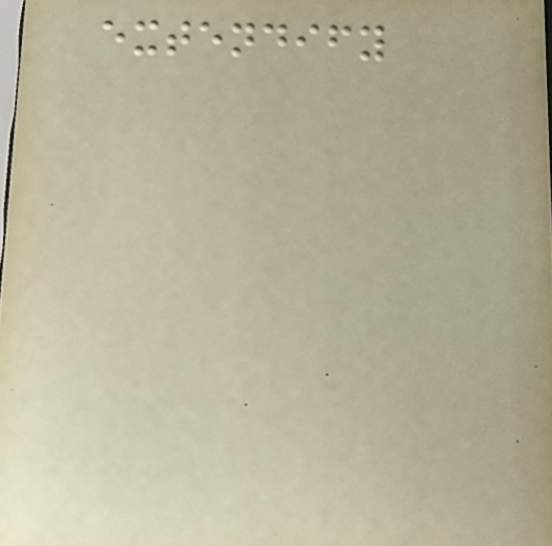extendify
